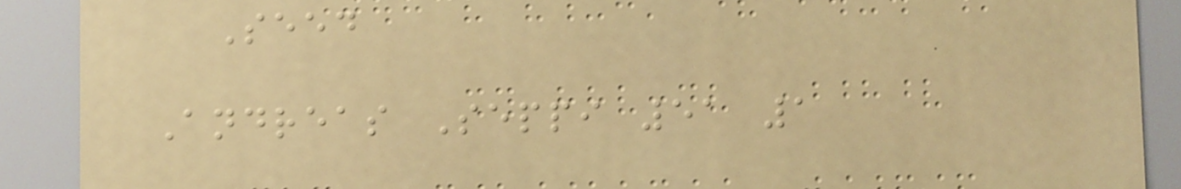Seed
Andreas Seppi 51 1
